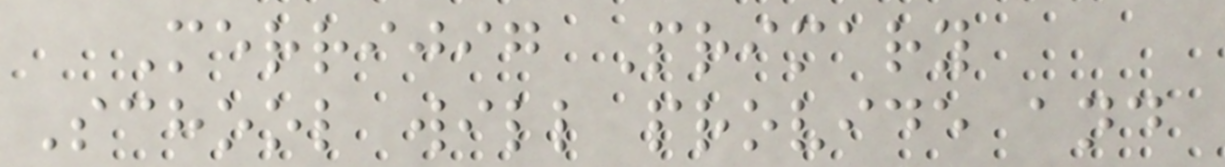Merrijig Primary
School will provide and
